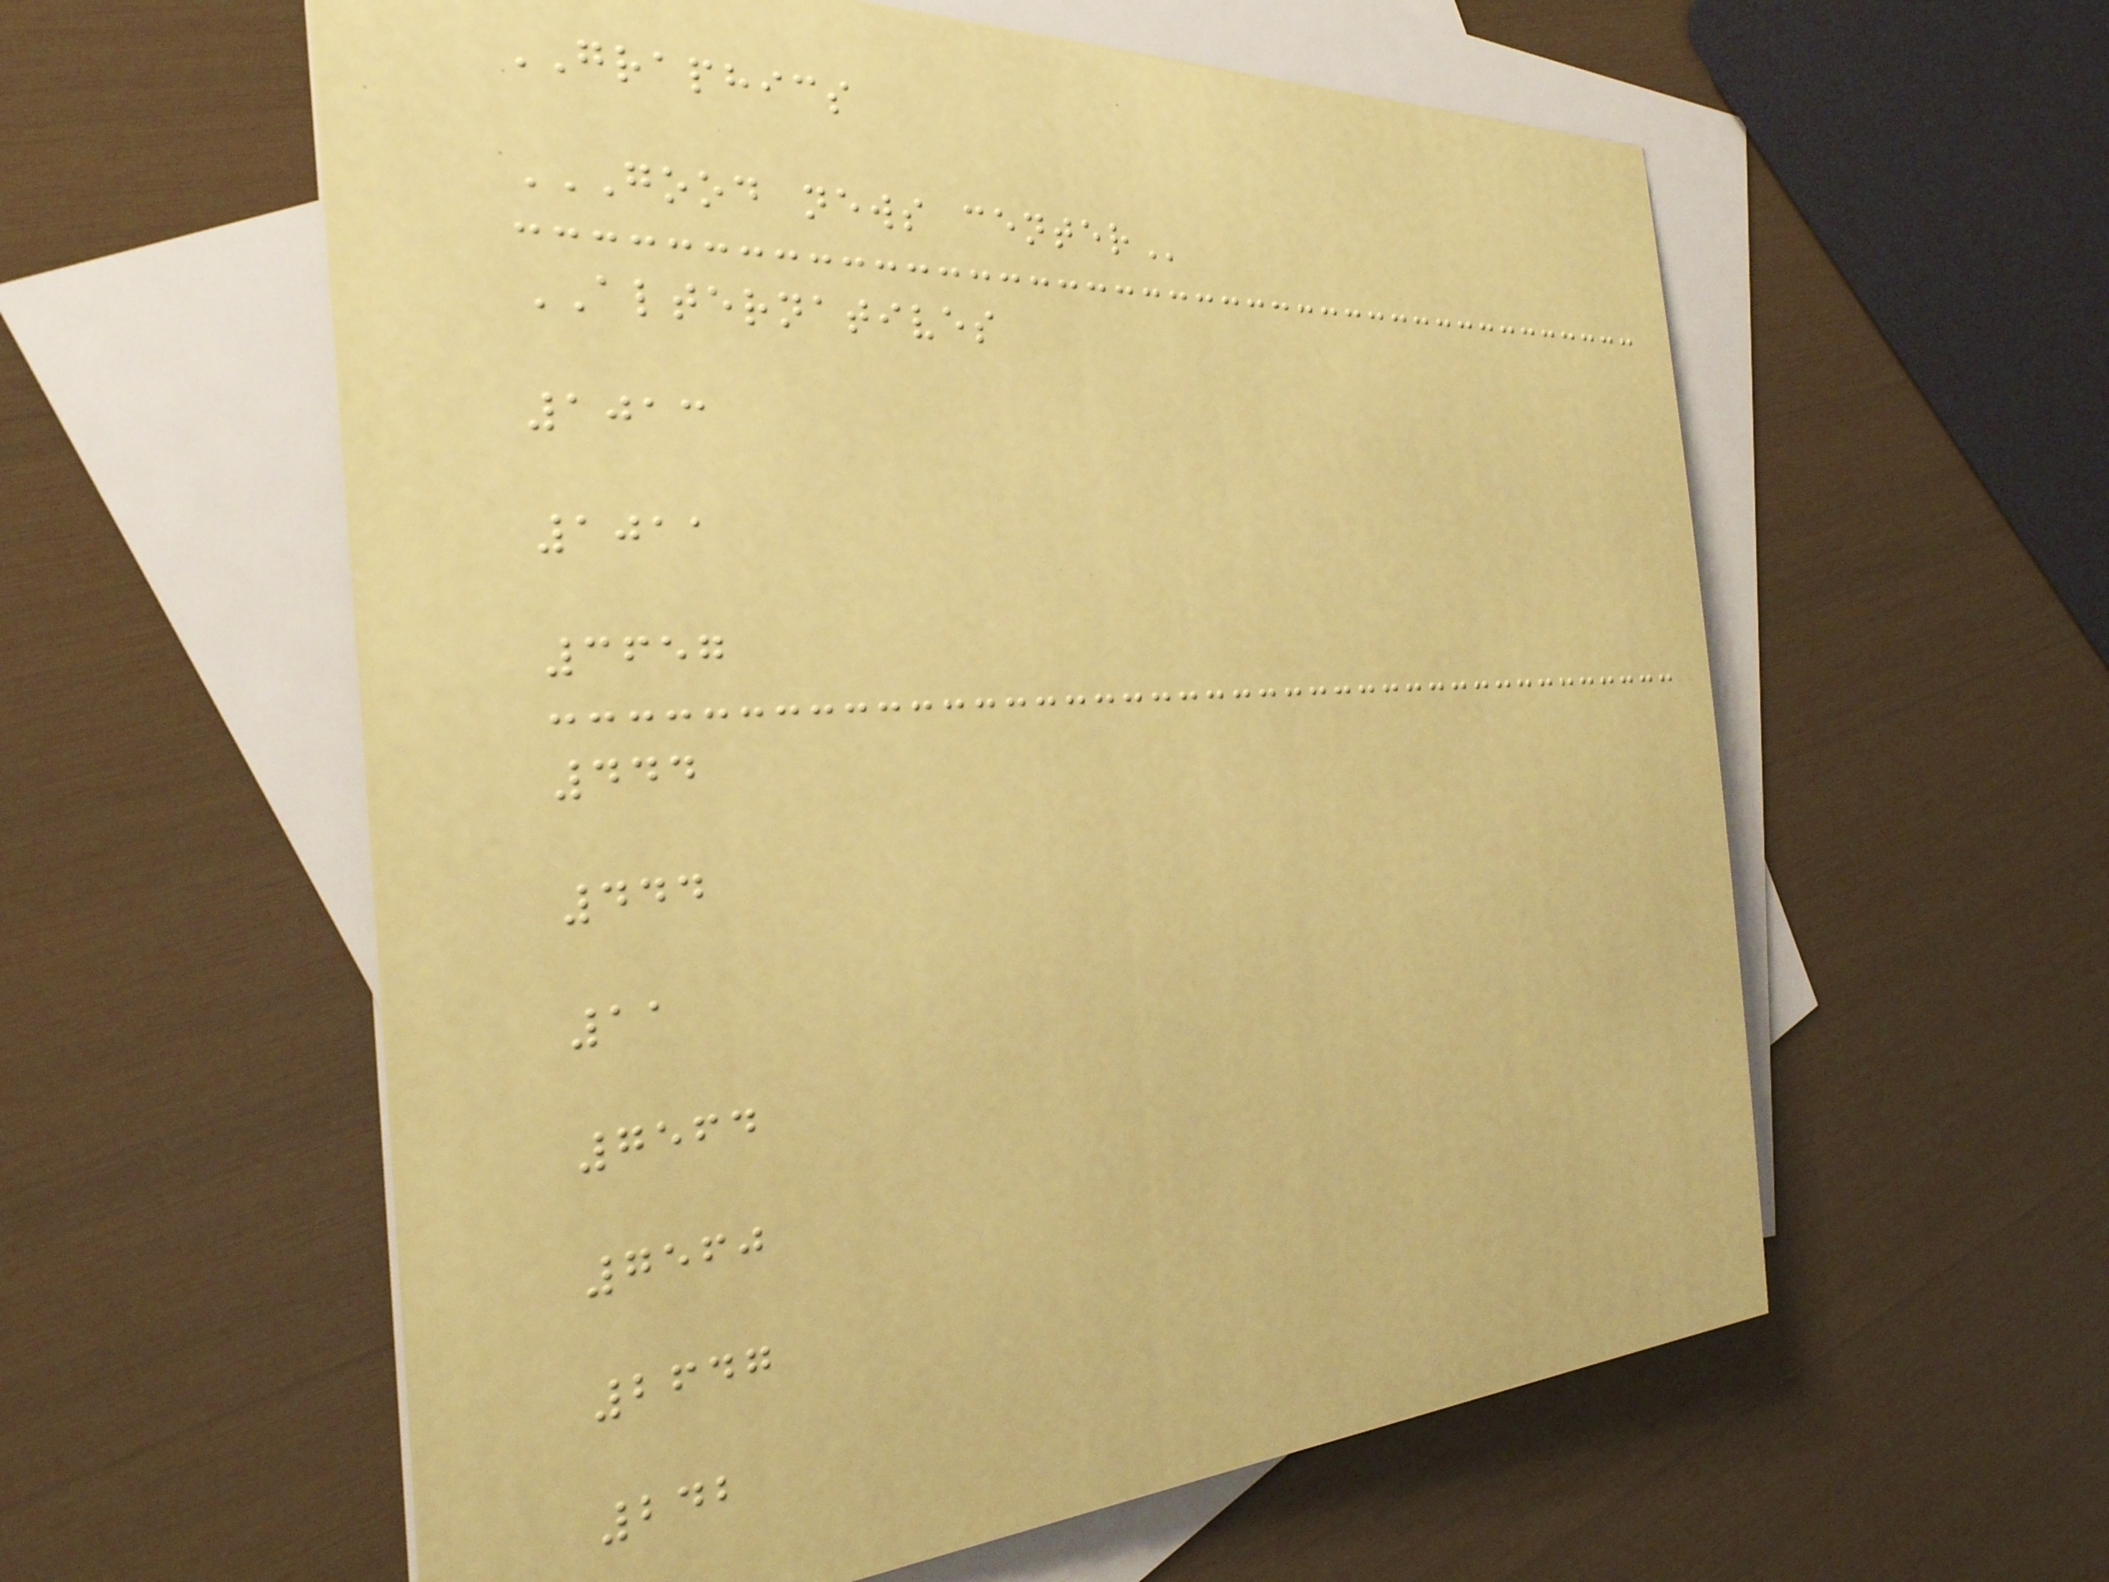GRAPHICS
GOOD NEWS CENTER
ALTERNATIVES
1013
1011
3657
444
444
11
7564
7560
2647
242
